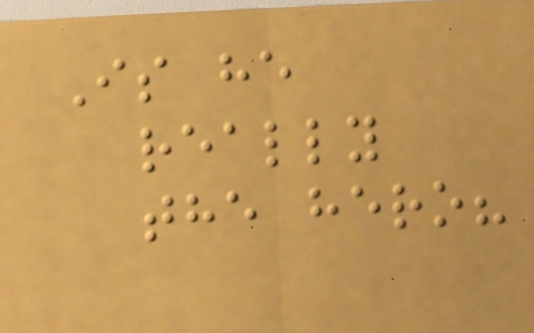Is he
really
the hero?
